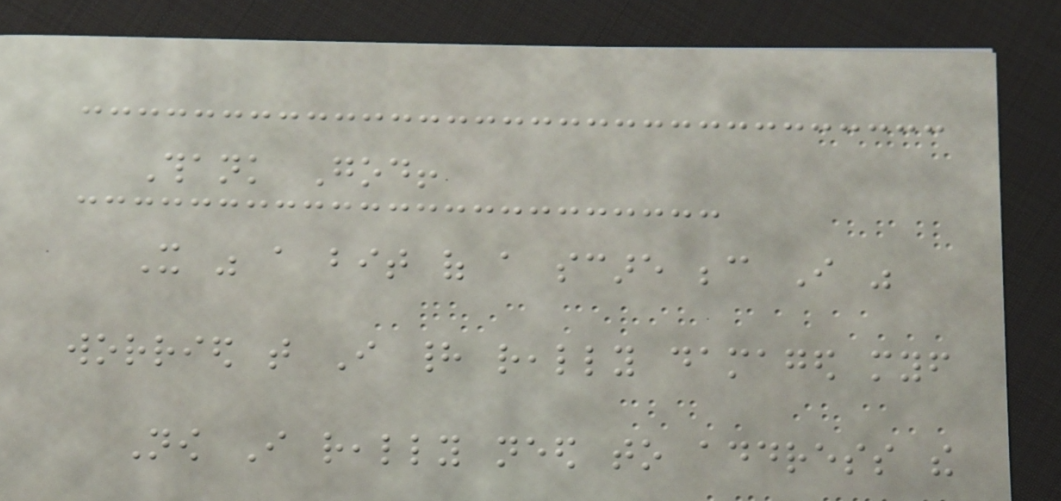Thank God!
It was a bit of a scare because I was
worried that I had really damaged myself
Now I really need to address the
